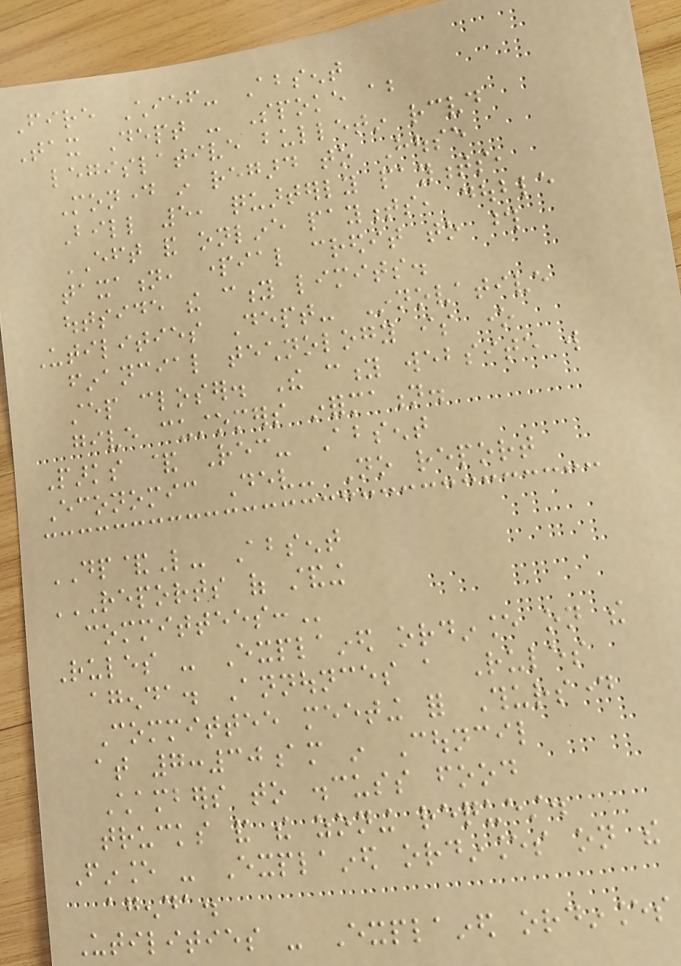Fire Chief- Absent
Tax Dept - Spoke about
legislative bulletin received
Monday in regard to House
Bill 5, quarterly payments,
EFT and online payments, double
taxation, partial credit to those
outside the city limits.
Utilities Dept- Innovative
financial technology is one
step closer. The city website will
give customers information.
Parks & Rec- Absent
Economic Dev- No report
DP&L- Absent
REPORTS OF STANDING
COMMITTEES:
Rules - Explained ordinance on the
agenda. Announces a Rules
Committee meeting for Thursday
at 7:30am in Council
Chambers to discuss food
trucks and the zoning request.
Finance - Explained ordinances on the
agenda.
Utilities - Explained ordinances
